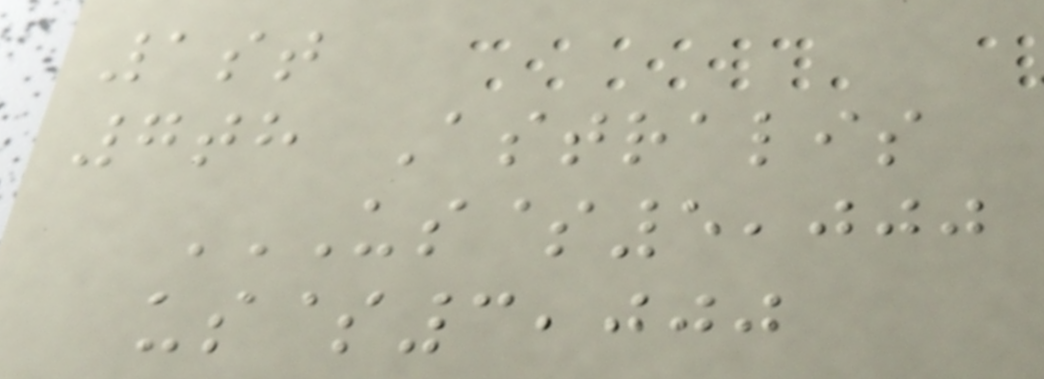1st
7th Astralis
US$5,000
US$3,000
